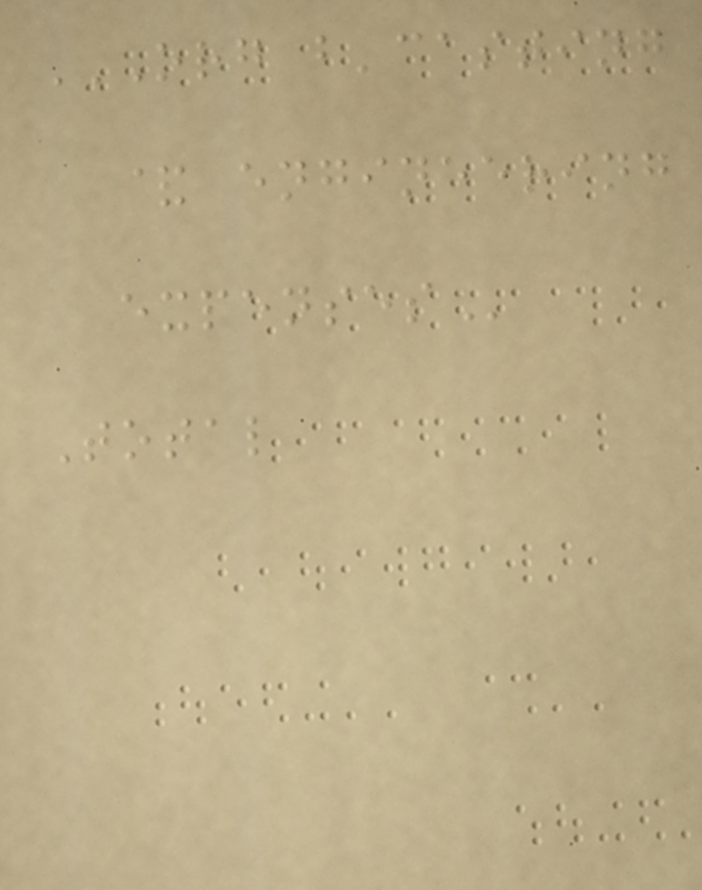ORG B'CASTING
& ENGINEERING
EXPENSES
Total
